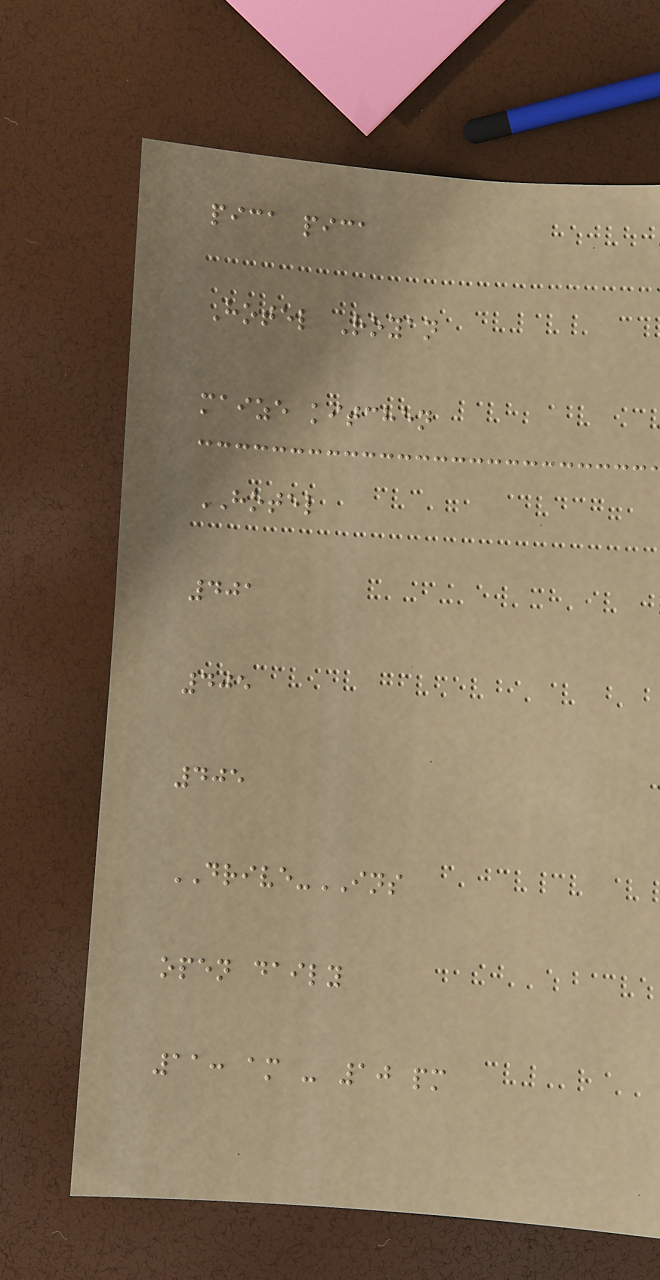pica pica
Hotel Royan
maize kitchen
HOTEL
401
405
405
DRIVE-INS
open daily
11: am - 10 pm
